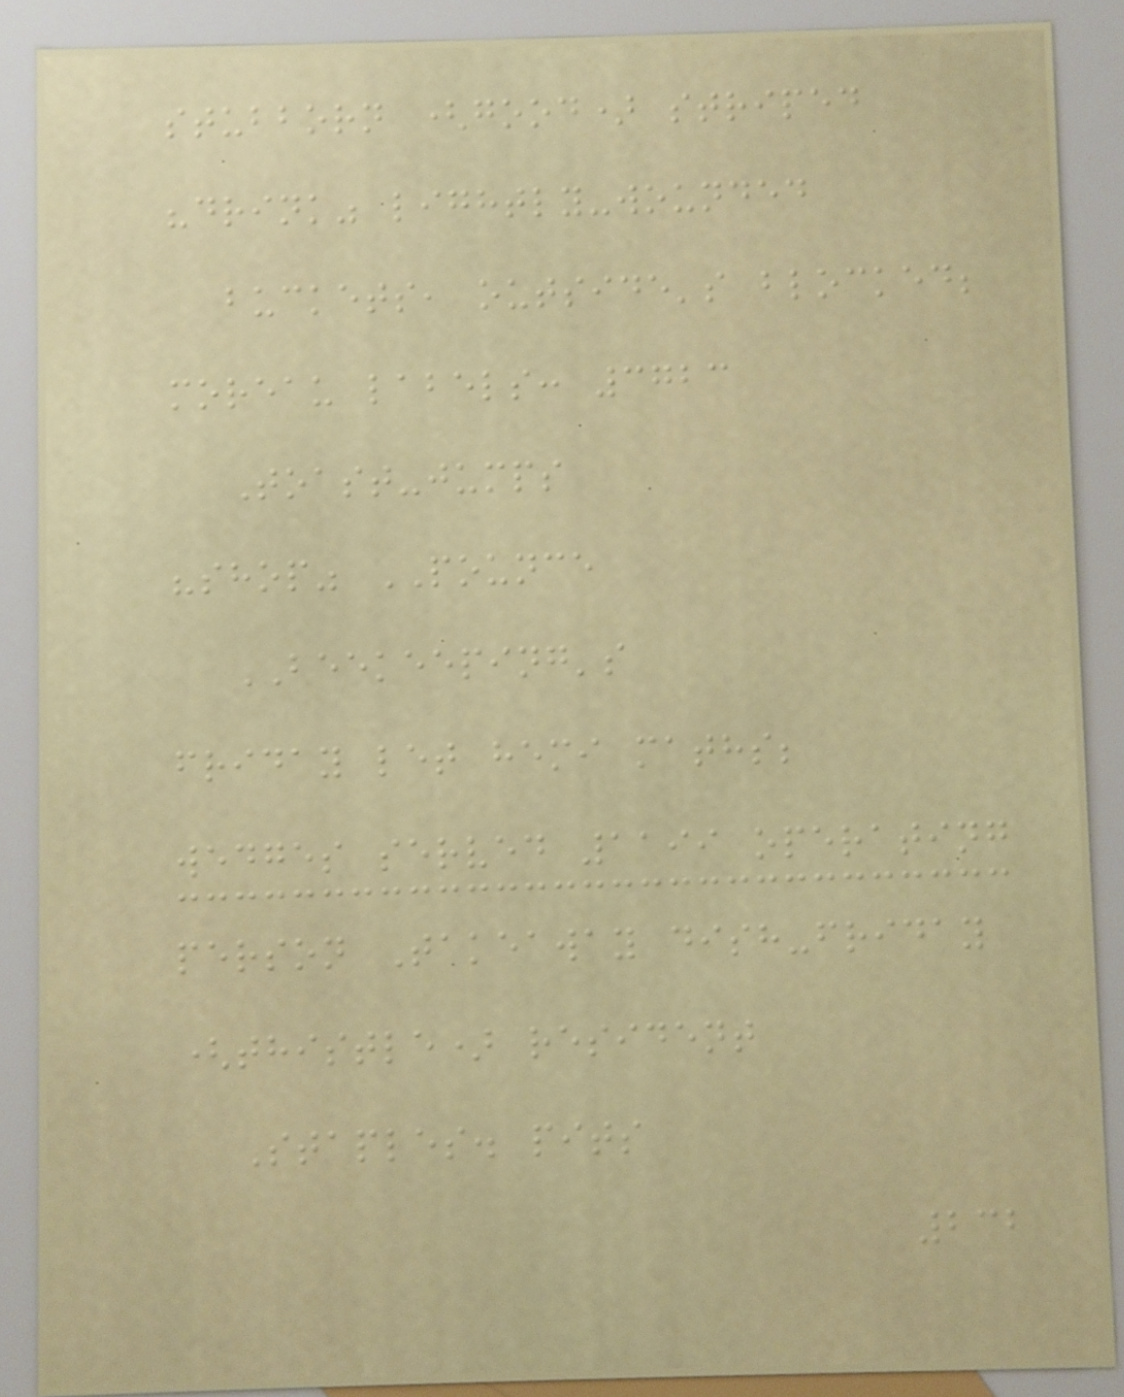stubborn (good) striped
"drink" lightly-wounded
buckets, outside's blocked;
moreau labels: 3723
Toast-jumps
"shop" POUNCE
BEEKEEPING's
friday let hemi maths;
wedges served 1199 operating
person Takeaway dish-friday
(thistle) resident
Staples. pits
232
